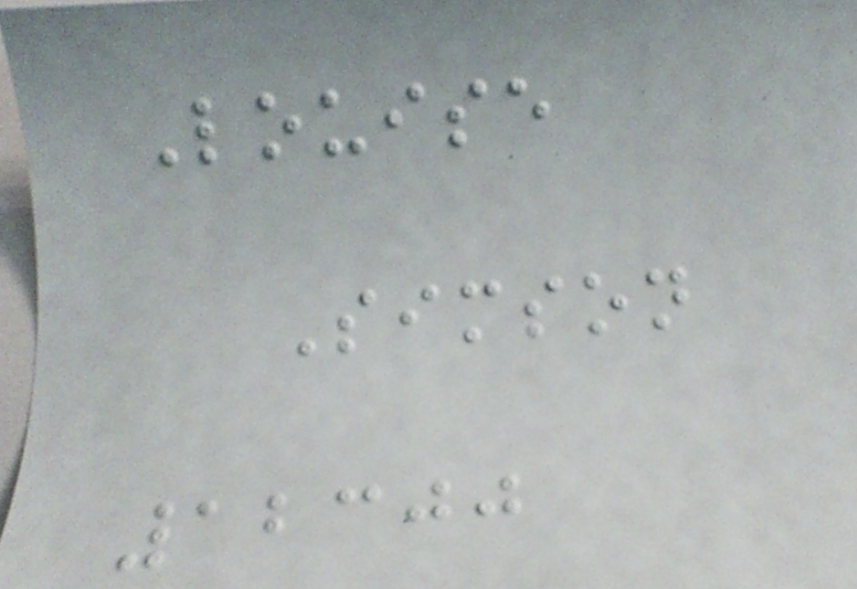Louise
Simson
12300
